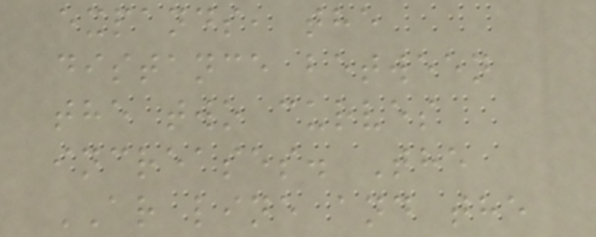expands, the
distance between
the two curves
increases. The
AR line and the
